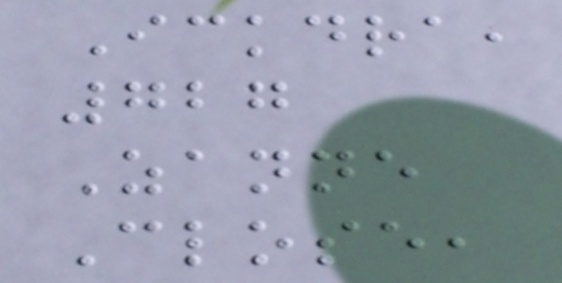Ickdra,
727
Zanne
Close,
